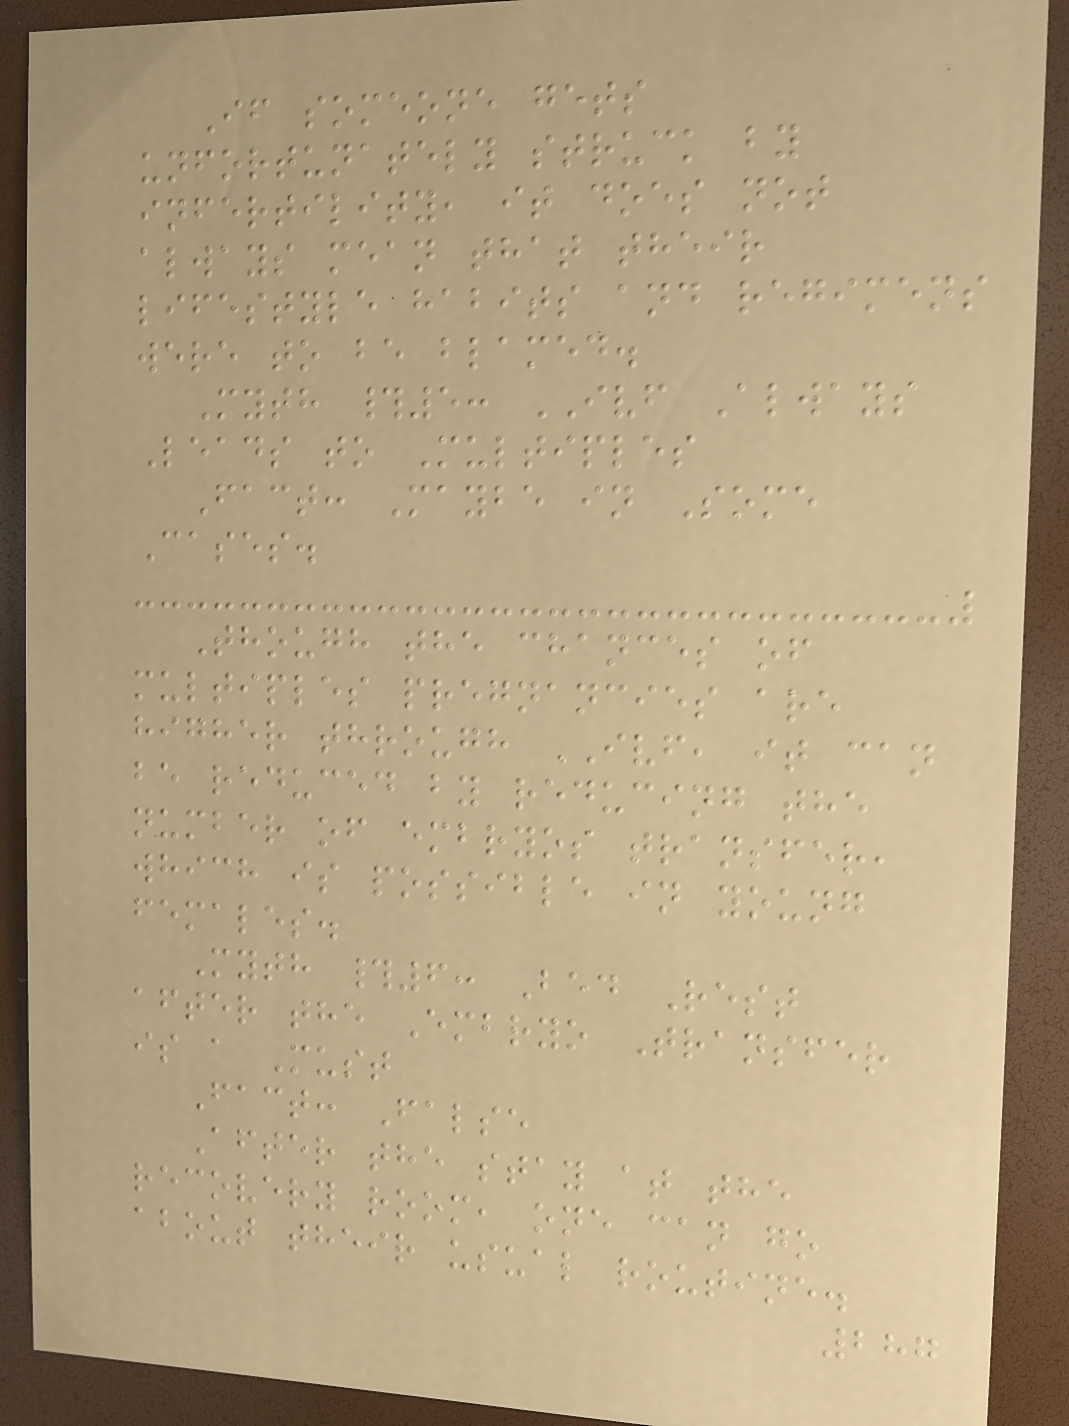If someone gets
unfortunately struck by
infertility, it does not
always mean that their
lifestyle habits and regimens
were to be blamed.
Myth #5: IVF Always
Leads to Multiples
Fact: Maybe in Some
Cases.
Though the chances of
multiples pregnancies are
higher through IVF, it can
be reduced by reducing the
number of embryos transfer,
which is possible in young
females.
Myth #6: Bed Rest
after the Embryo Transfer
is a Must
Fact: False
After the stay at the
recovery room, one can go
about their usual routine.
287
